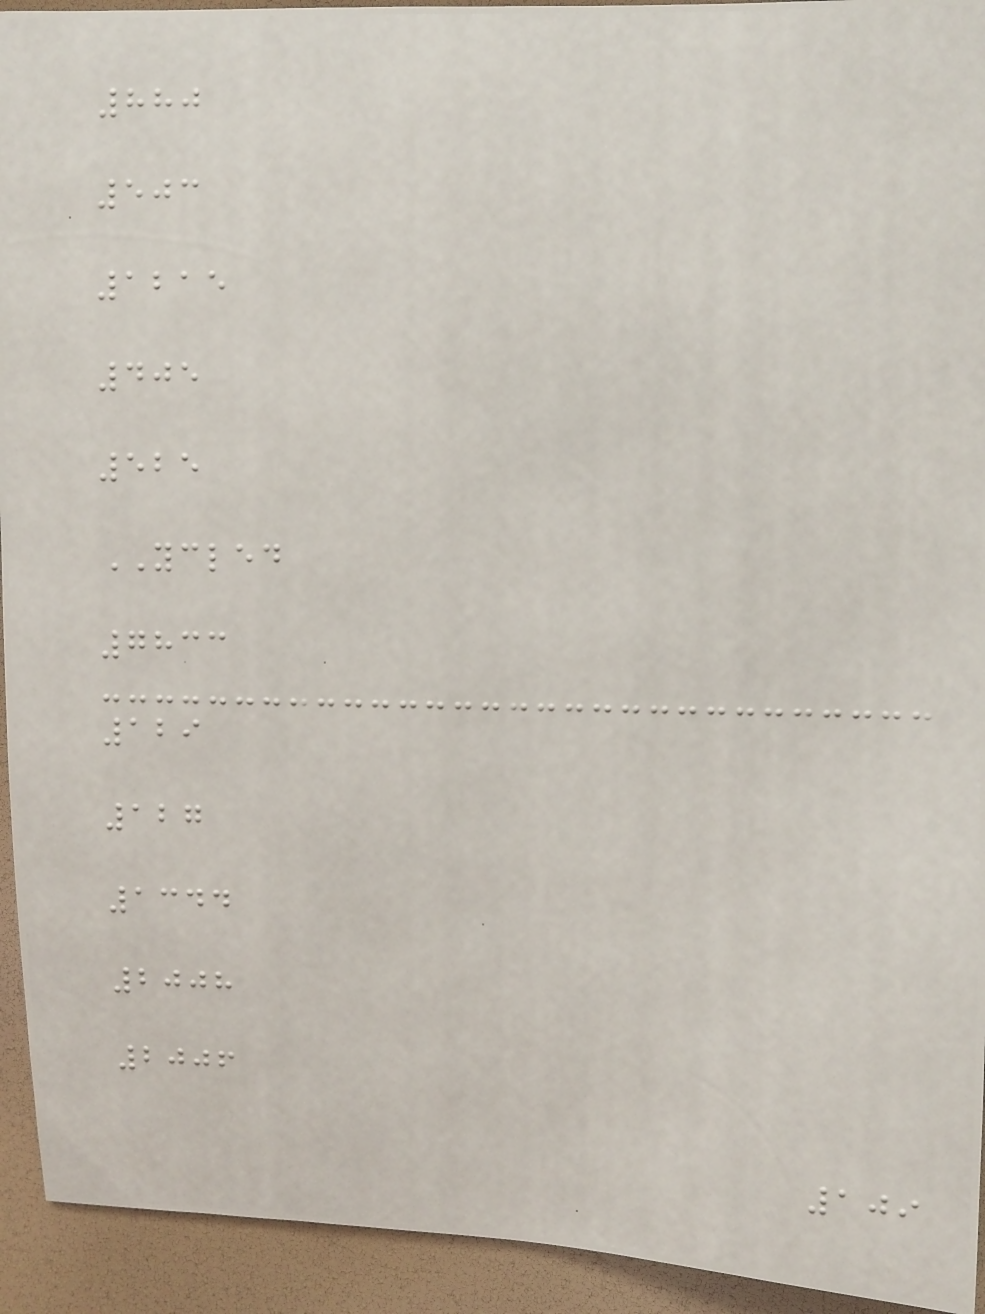880
503
1215
405
525
YCLED
7833
129
127
1344
2008
2006
109
